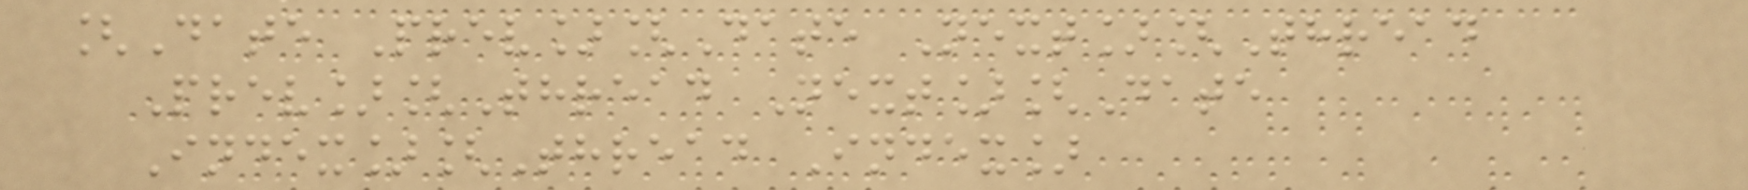[Date Prev][Date Next][Thread
Prev][Thread Next][Date
Index][Thread Index]
